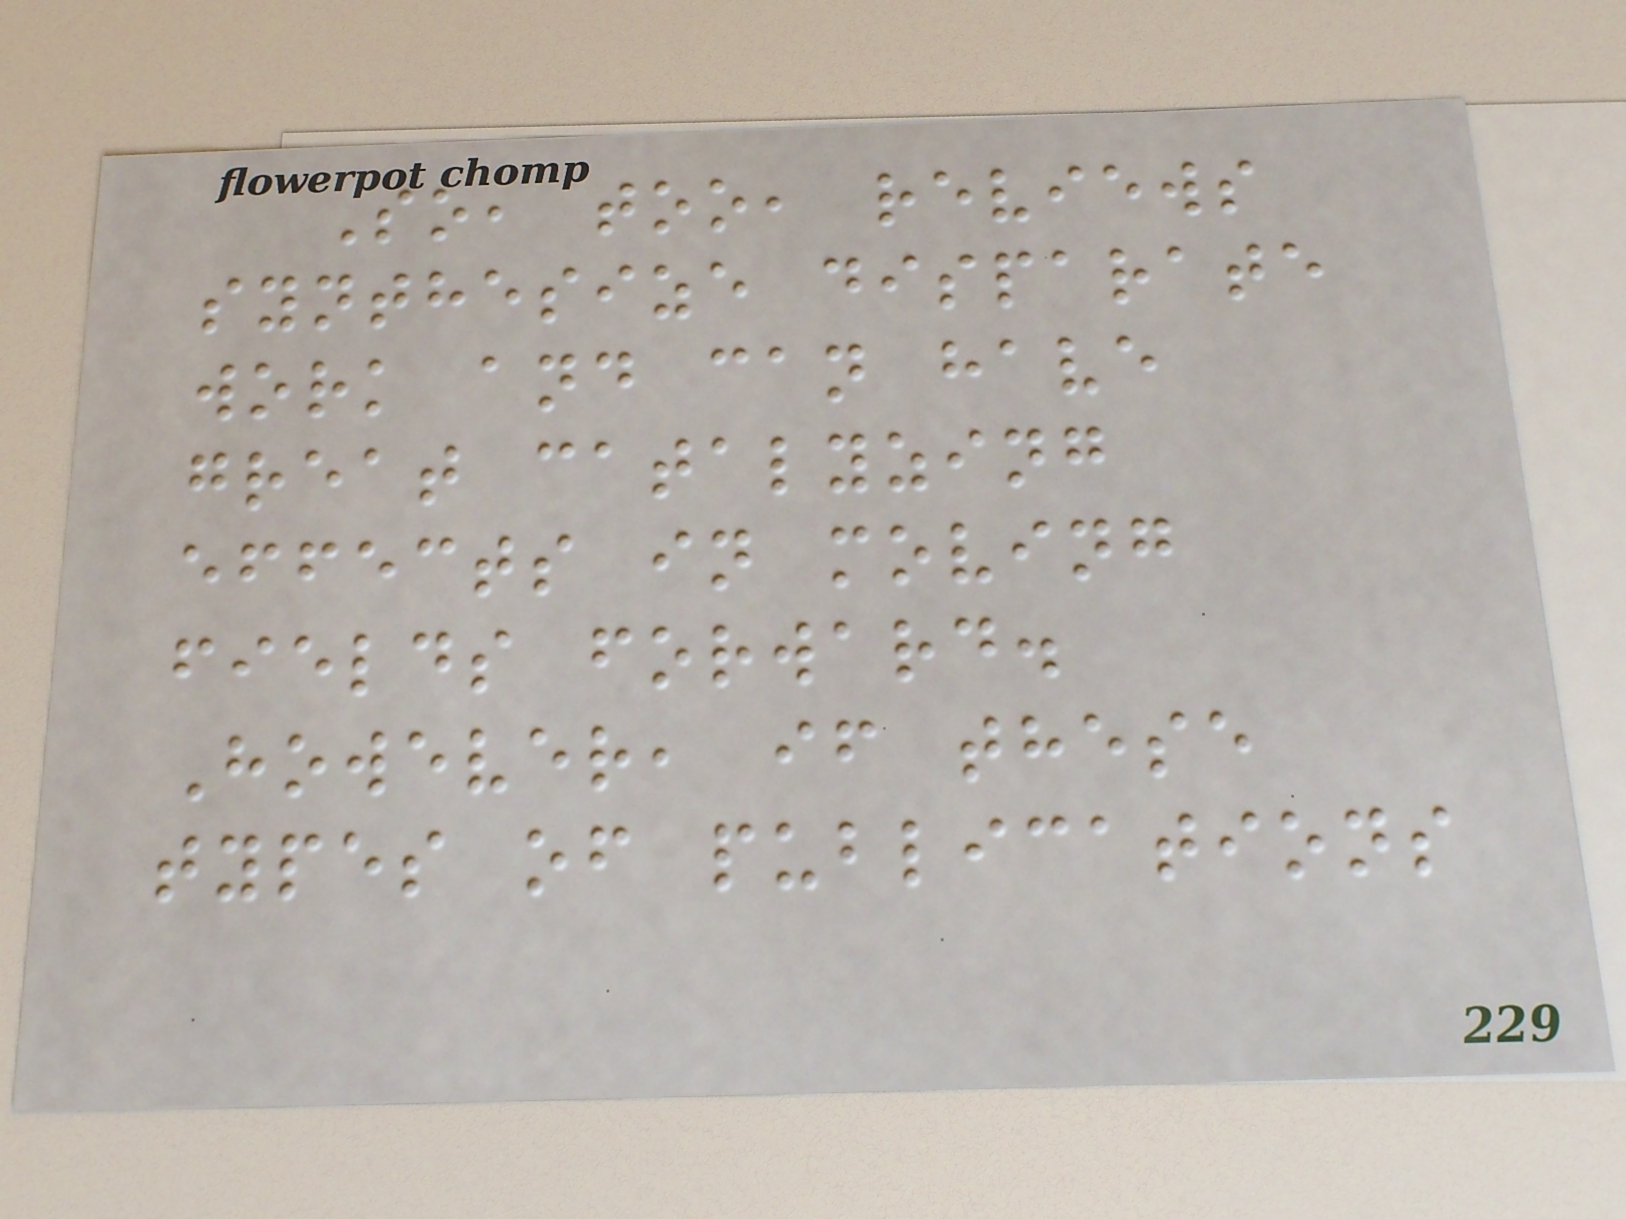So, too, reviews
synthesize disparate
work and can have
great catalyzing
effects in moving
fields forward.
However, if these
types of publications
